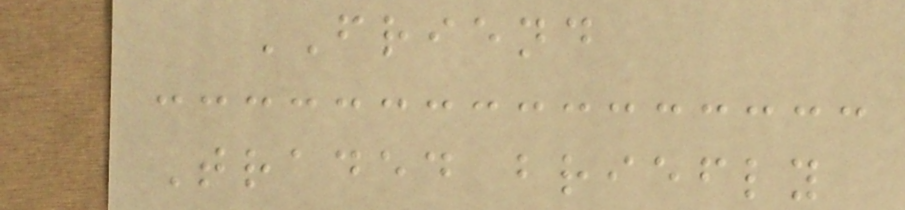FRIEND
Traded briefly
